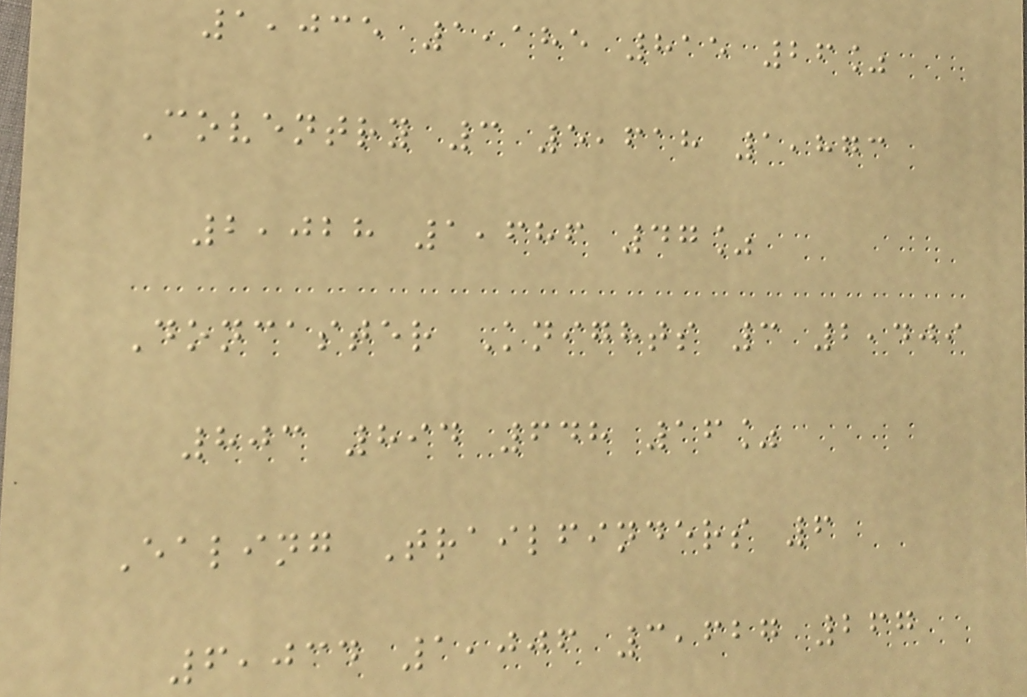1,035 1,185 815 26%
Coventry 3 5,618 1,873
2,028 1,686 47%
Doncaster Knights 3 2,409
803 894 648 16%
Ealing Trailfinders 6
6,034 1,006 3,627 267
